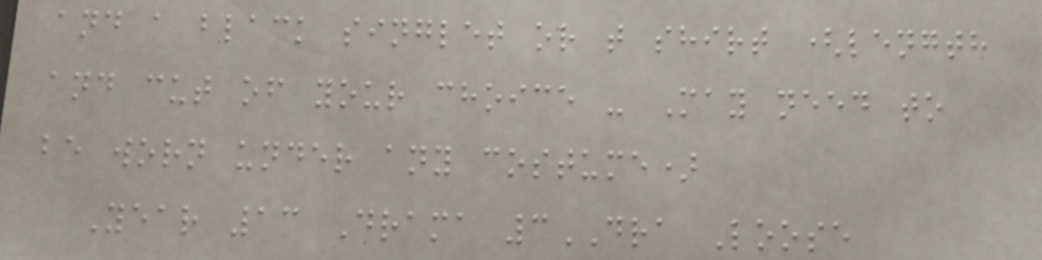and a black singlet or t shirt (length
and cut of your choice - May need to
be worn under any costume)
Year 13 Drama 3DRA Loose
